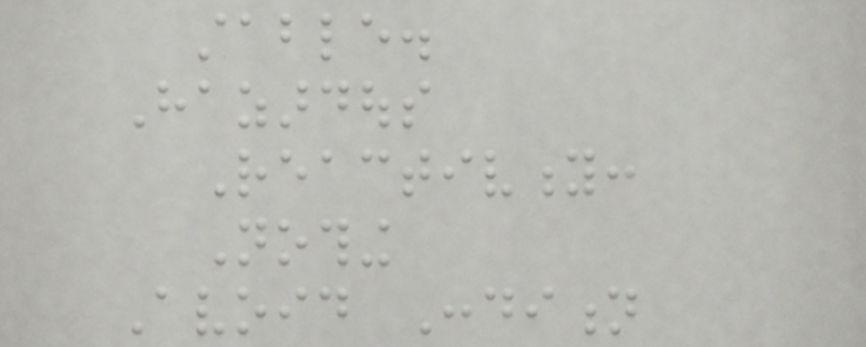stable.
Hazardous
Reactivity:
Nothing
Avoid Condition
